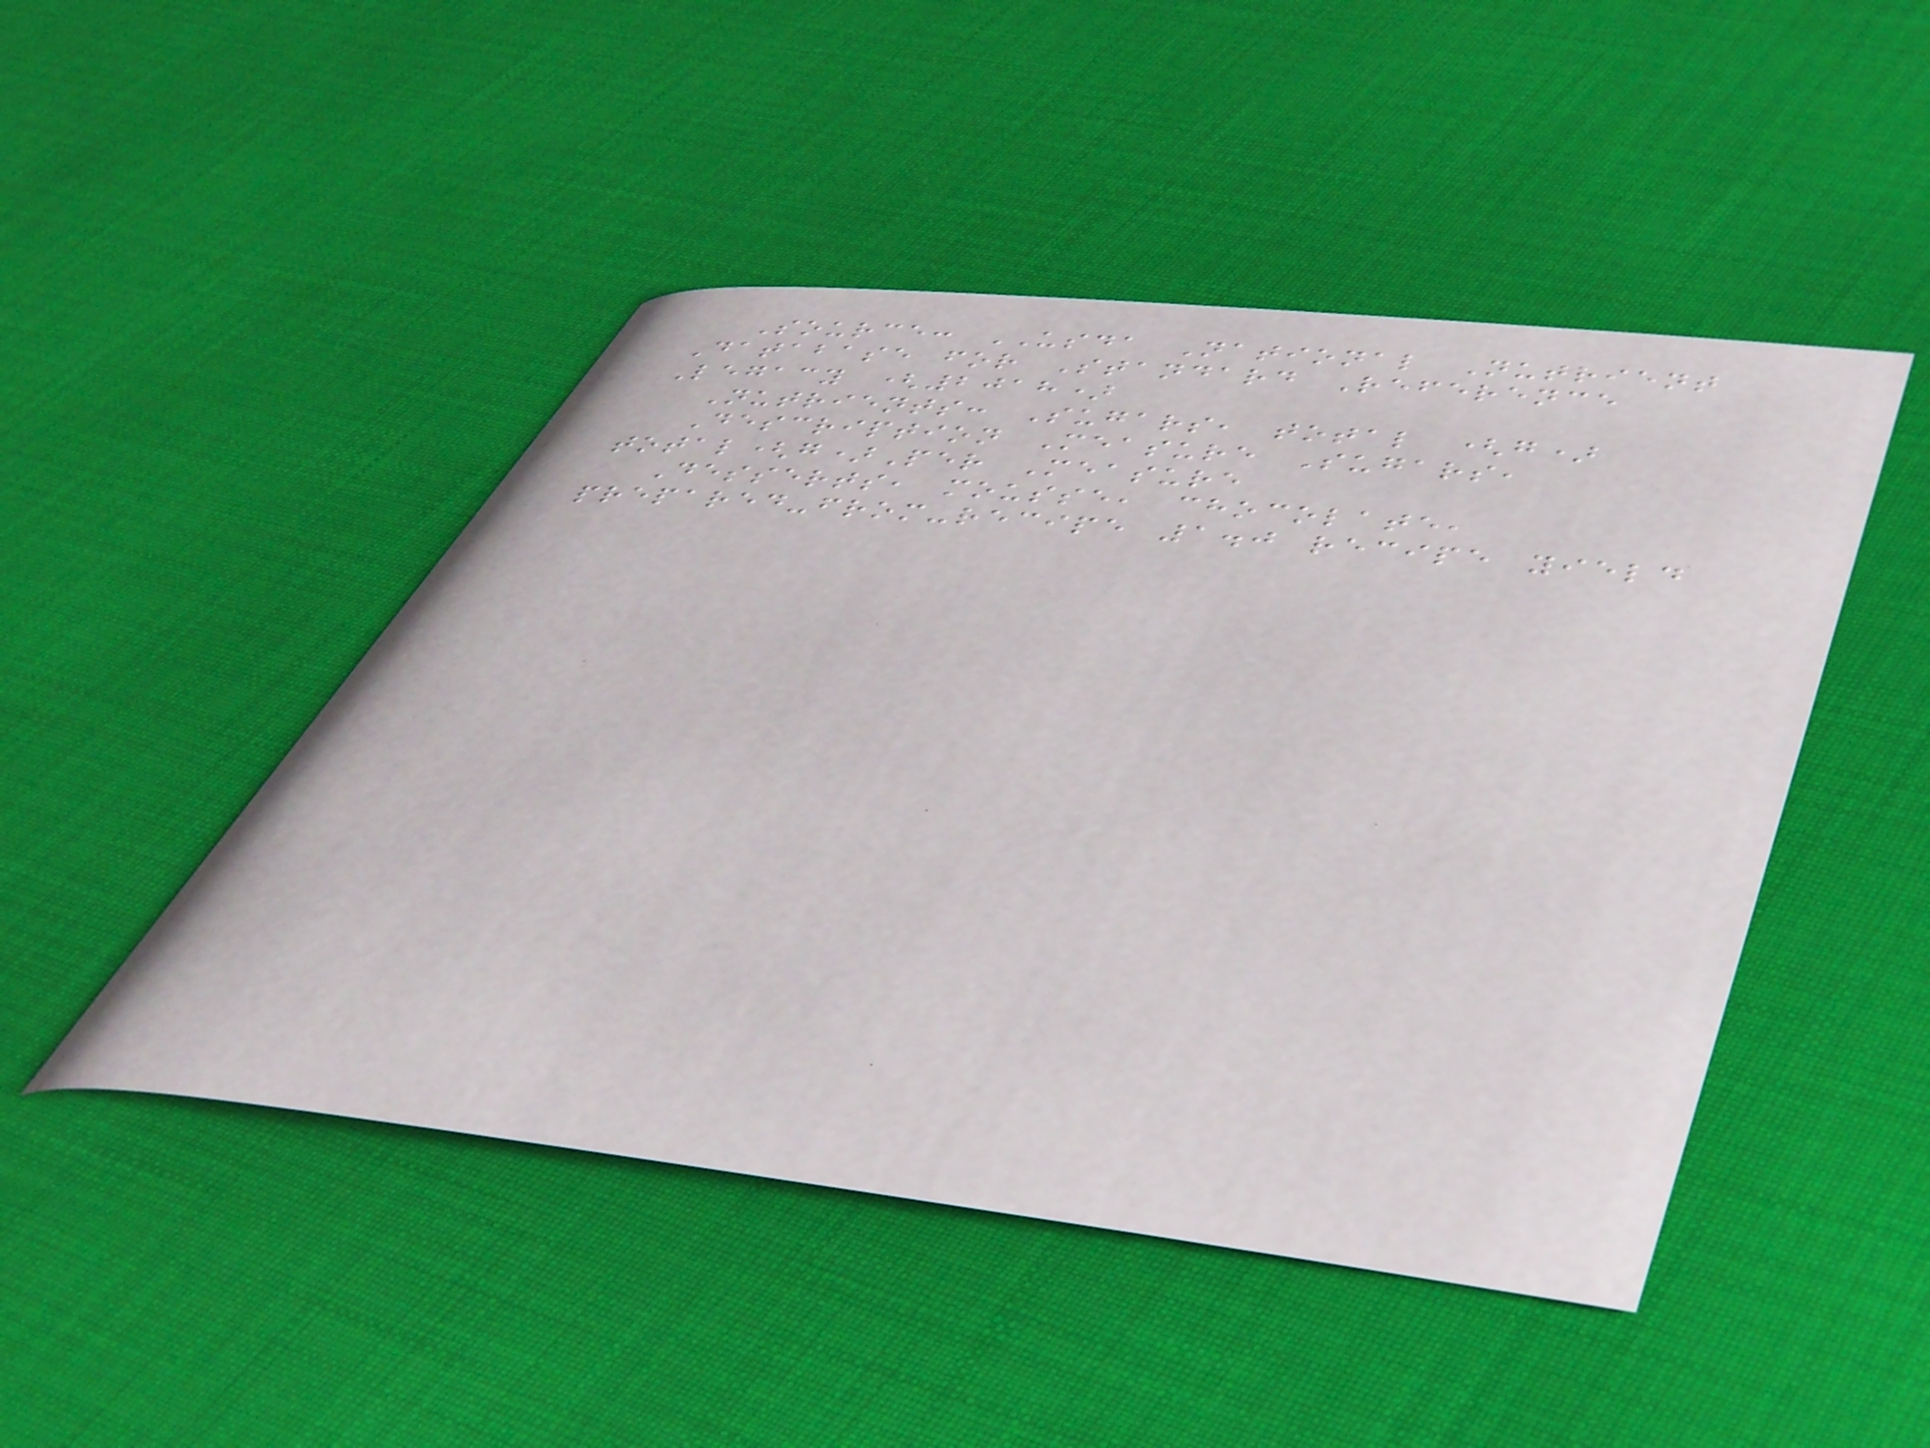Source: USDA National Nutrient
Database for Standard Reference
Legacy (2018)
Nutrients: Sugars, total (g)
Description Measure Sugars,
total(g)Per Measure
Desserts, mousse, chocolate,
prepared-from-recipe 1.0 recipe yield
